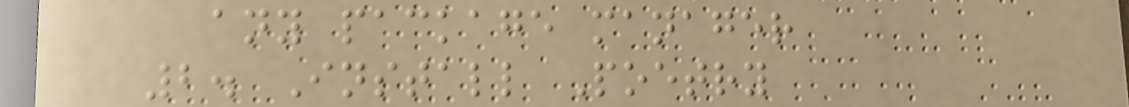any package manager
2. Install Poetry
